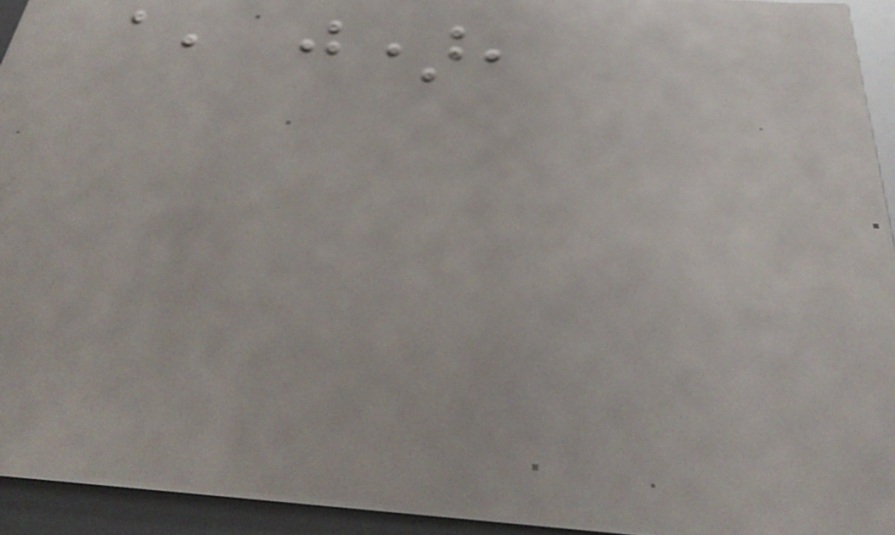a, j),
